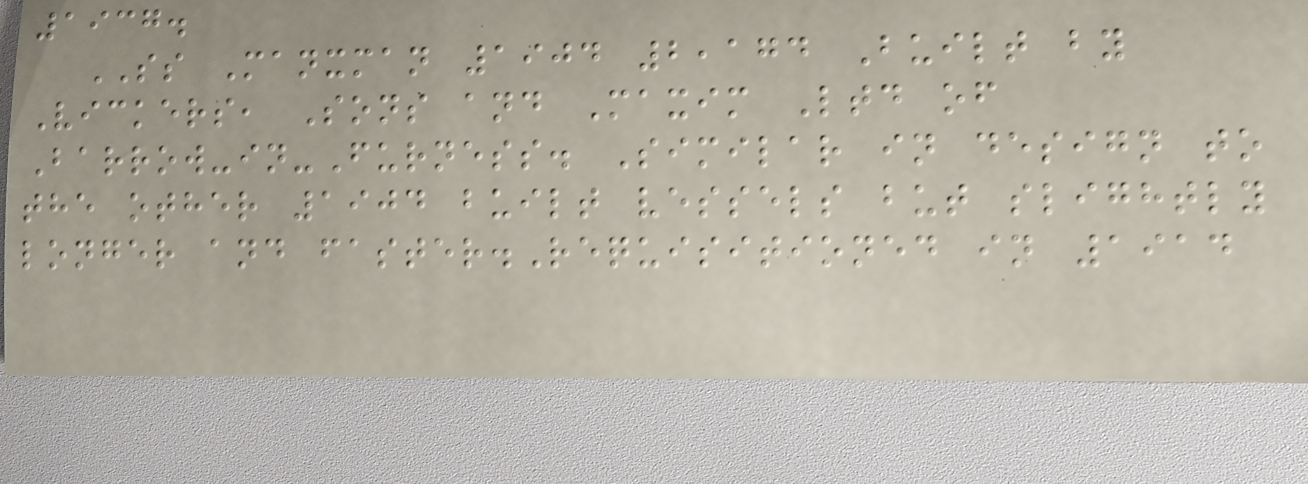1937.
SS Manxman 1904 2,174 Built by
Vickers, Sons and Maxim Ltd of
Barrow-in-Furness. Similar in design to
the other 1904 built vessels but slightly
longer and faster.Requisitioned in 1914
